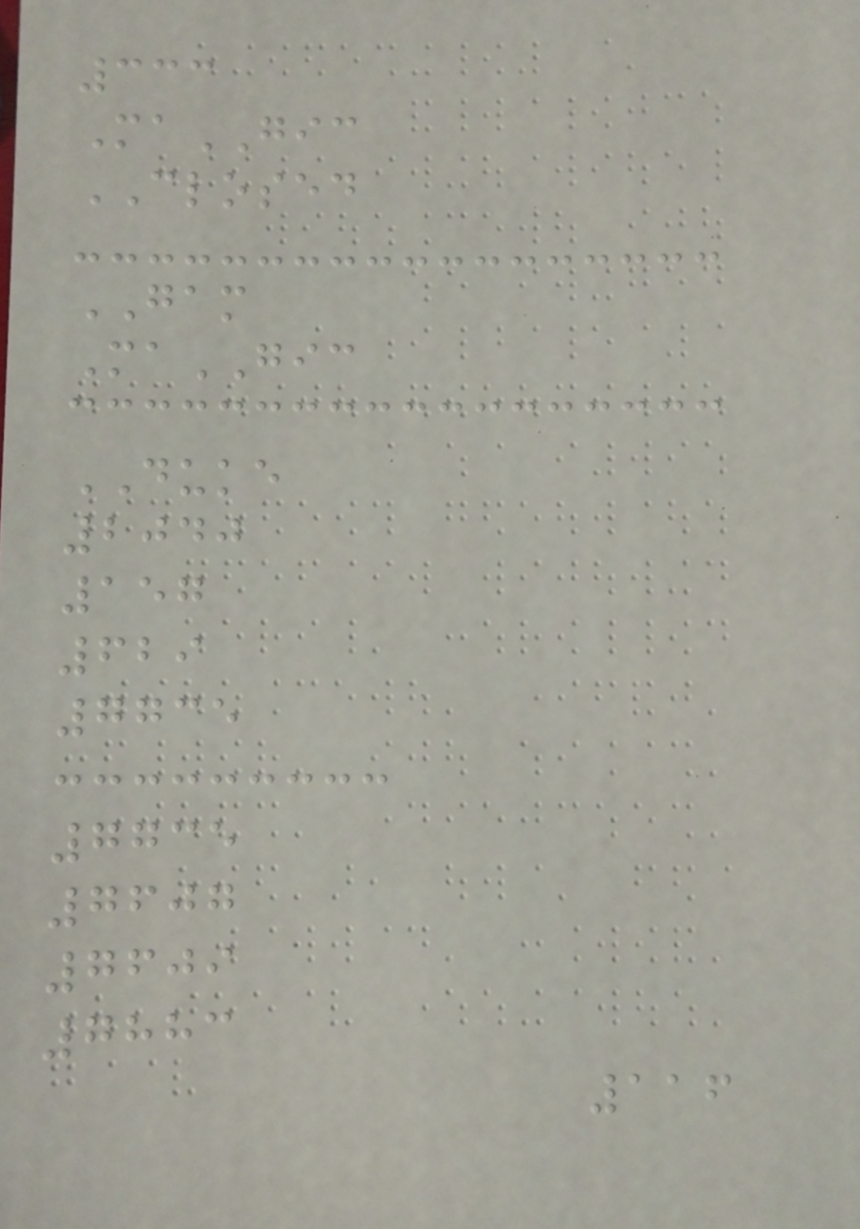333
MaGIC
CLOSED
GAM
MaGIC
DUKE
2040
157
629
7735
7735
7607
7609
7883
116
